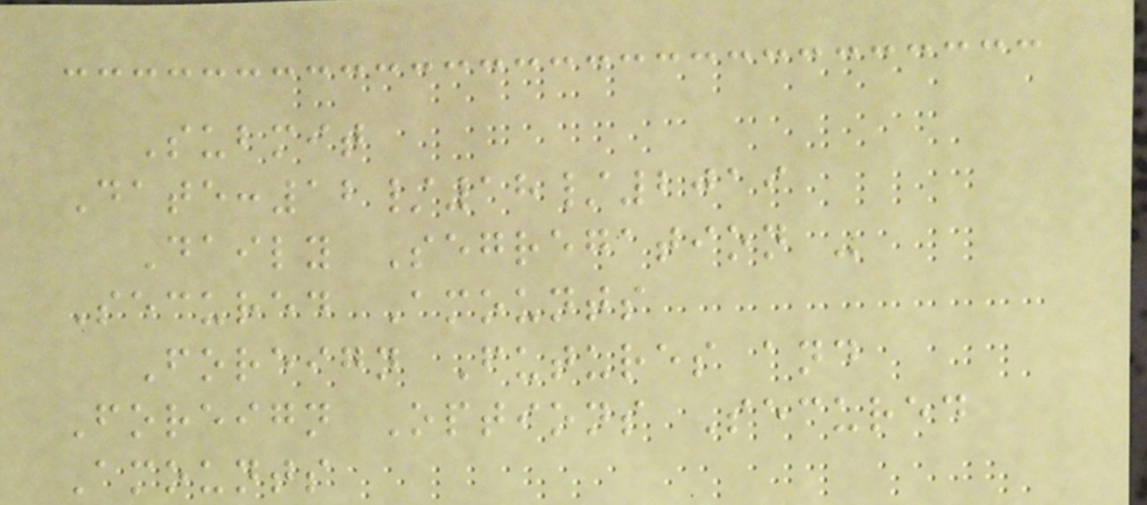Submit
Date:12/18/2019
Daily Segregation -
Secured Amounts
Foreign Futures and
Foreign Options Secured
Amounts
